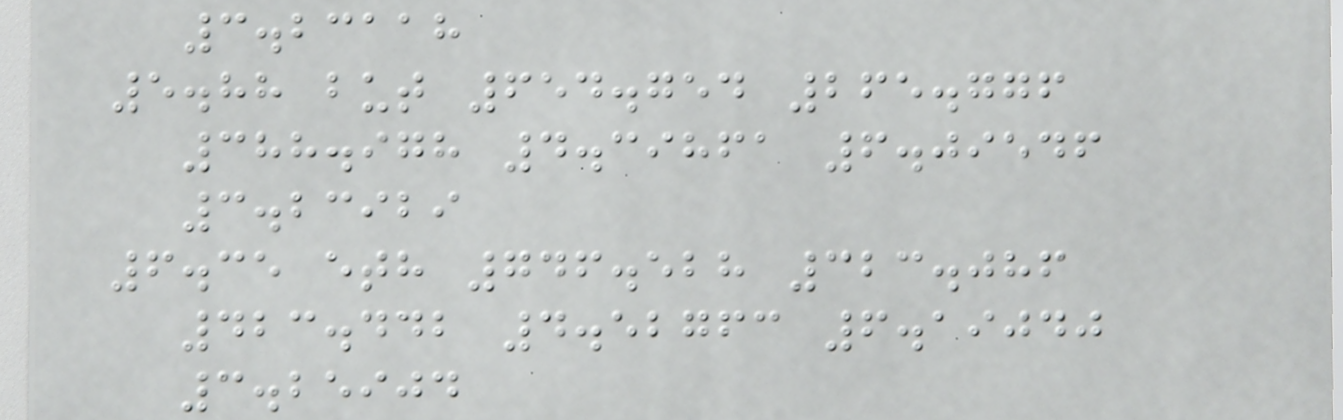3.23118
5.88 but 654.754 265.776
388.978 4.39861 6.09546
3.23929
6.35 eth 746.528 323.086
423.442 4.52763 6.19040
3.25904
